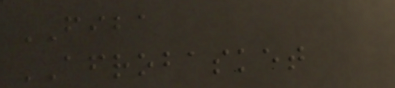FIBA
AFROBASKET
